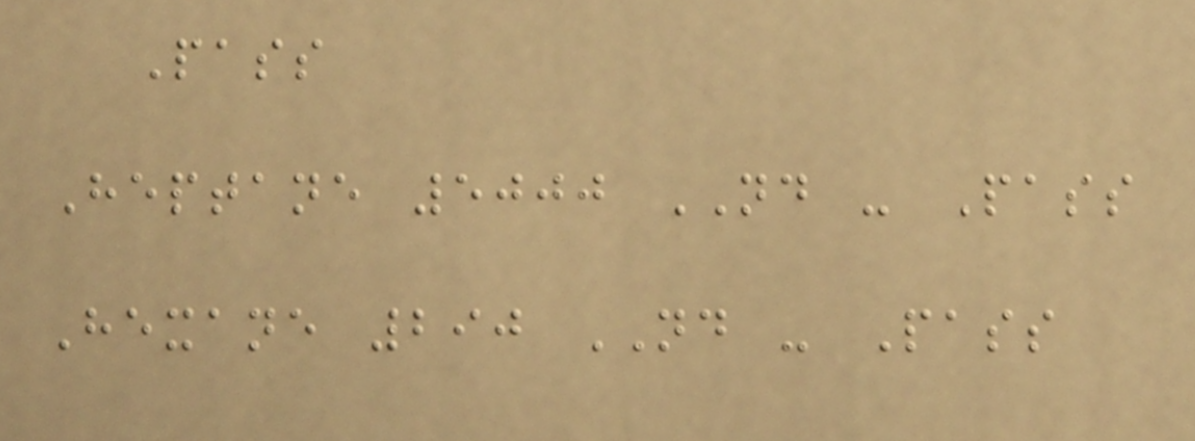Pass
Heptane 5000 ND - Pass
Hexane 290 ND - Pass
